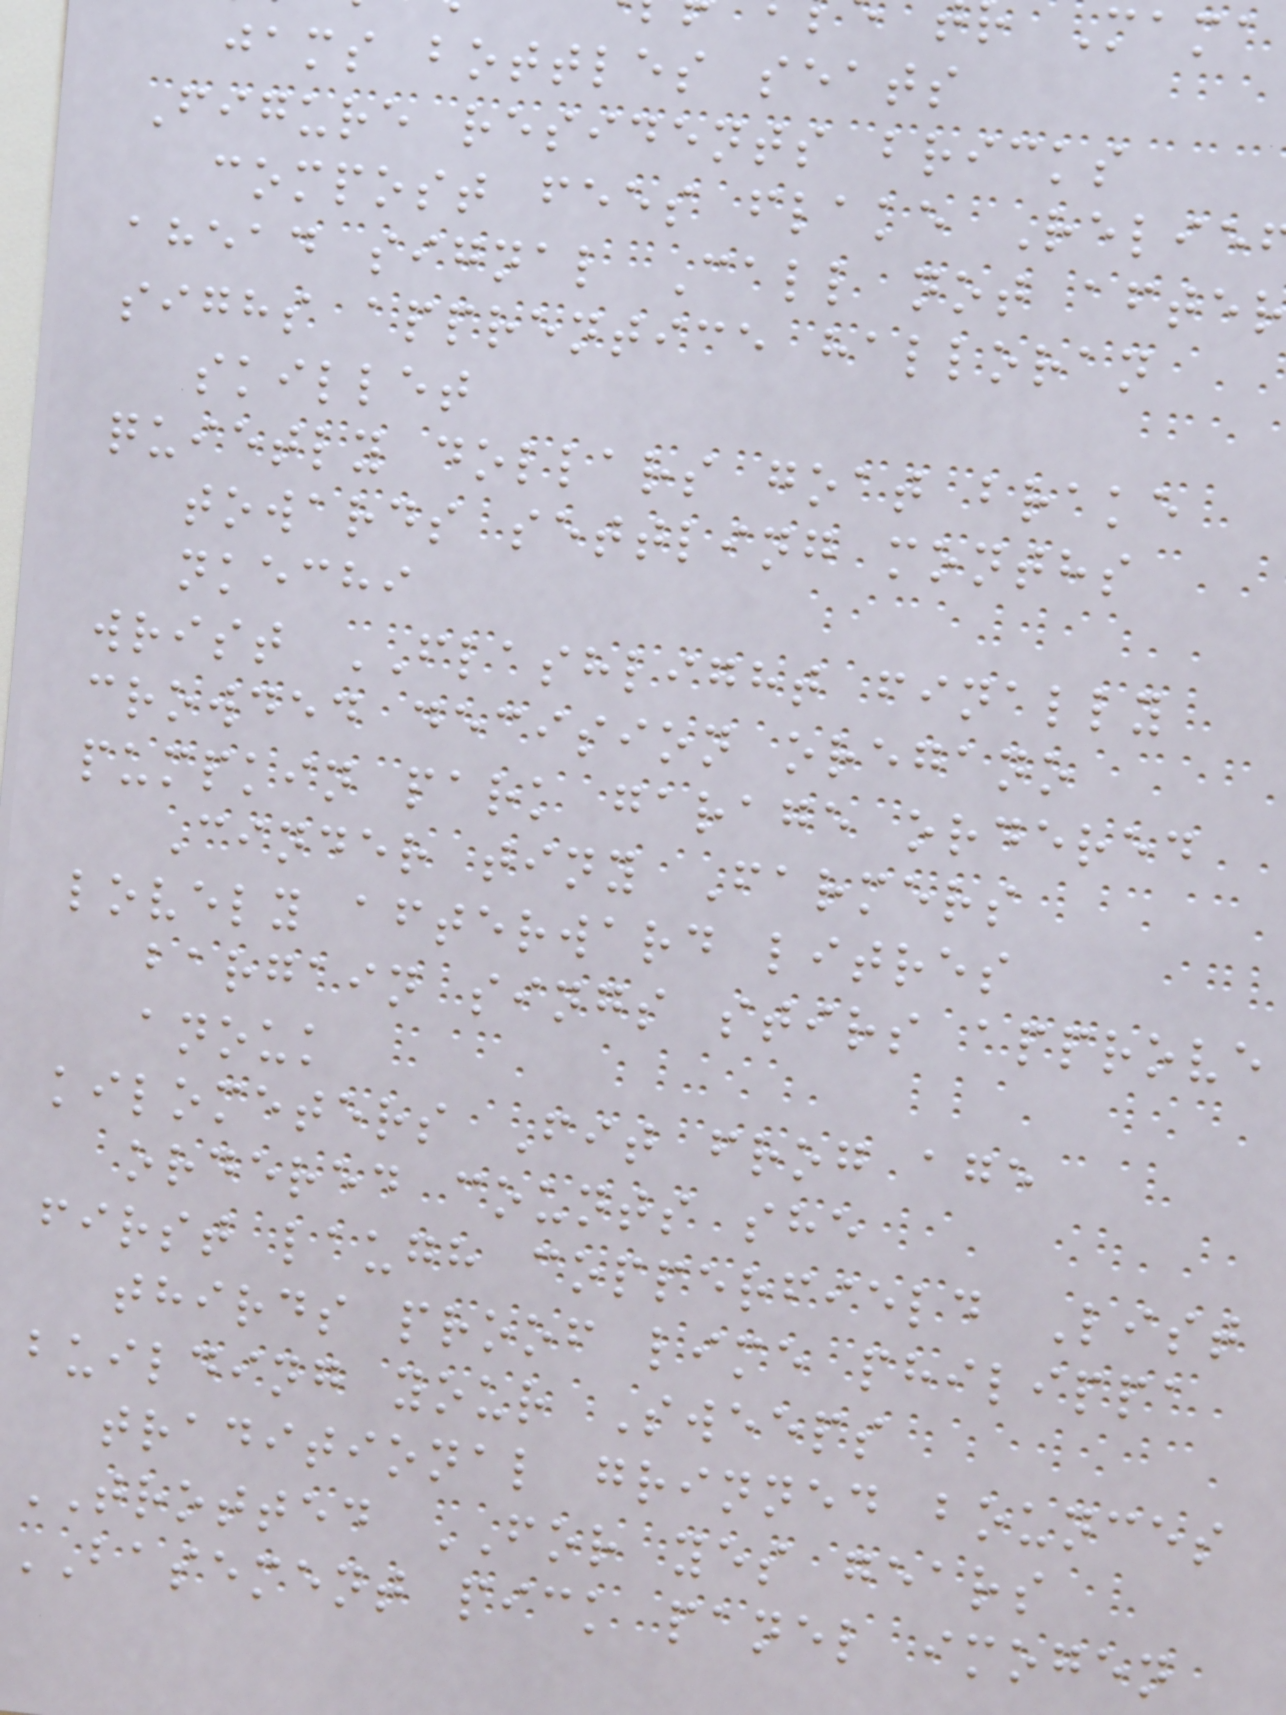jams bottles seats
Figure residents bricks
compost fees flake Relie
ahead signal Call not after
sighs apprentice halloran
skillet
quietly dollars goat brake
towards settling months
nkechi
wrist FLASHLIGHT finally
crowded decision oregano
pumpkin park garage ordered
Cinder tiny Farmers
lovely afterward litres
bargain sings stirs approve
anouk
kilometers Fit frog age
ordered counts she
first laugh copperfield List
thirds proof lime philippa
building your Sweeps
traditional grinned bounces
TROTTED FOR yes gears
BASEMENT pick panel imogen
